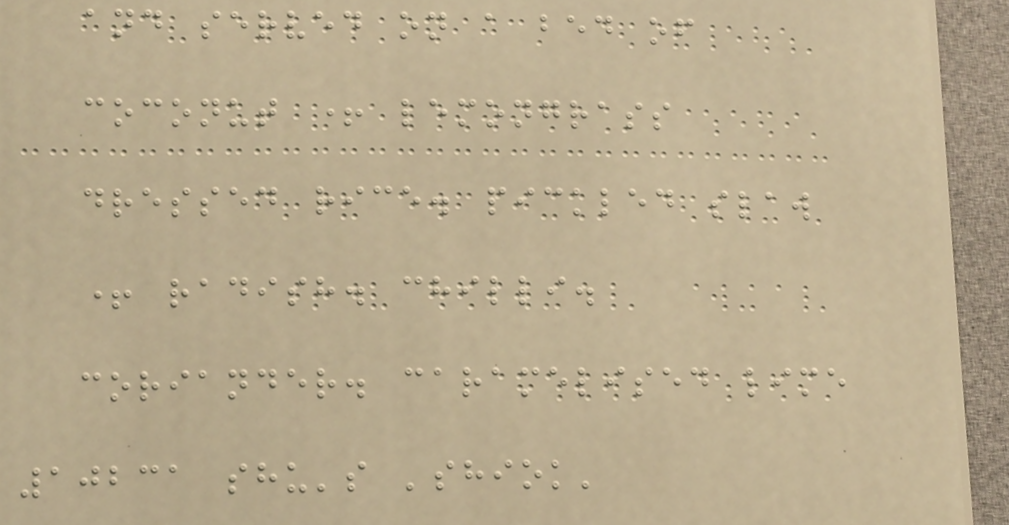and served on a bed of
coconut + lemongrass
dressed rice. pickled slaw
+ radish. chilli.
coriander. caramelised lime
10231 shu's 'shiok'
